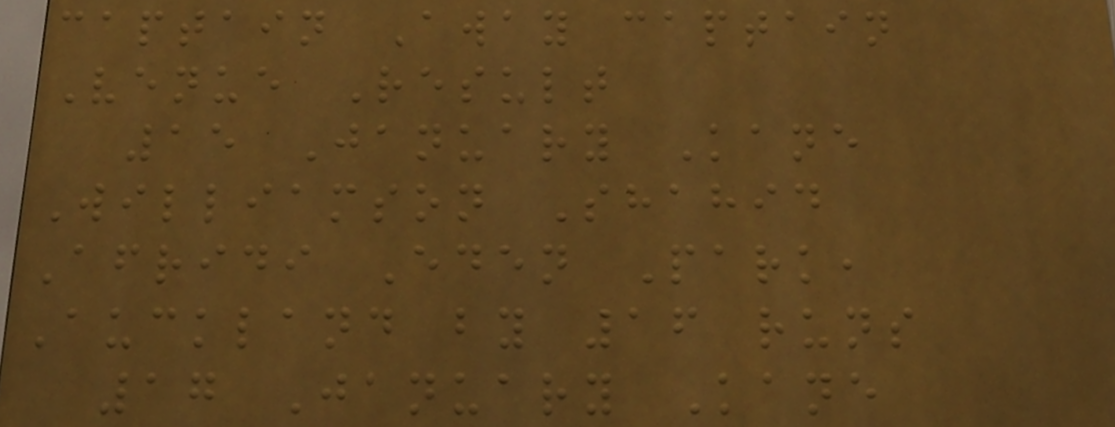captain Away captain
Venue Result
15 January Kane
Williamson Shahid
Afridi Eden Park,
Auckland by 16 runs
17 January Kane
